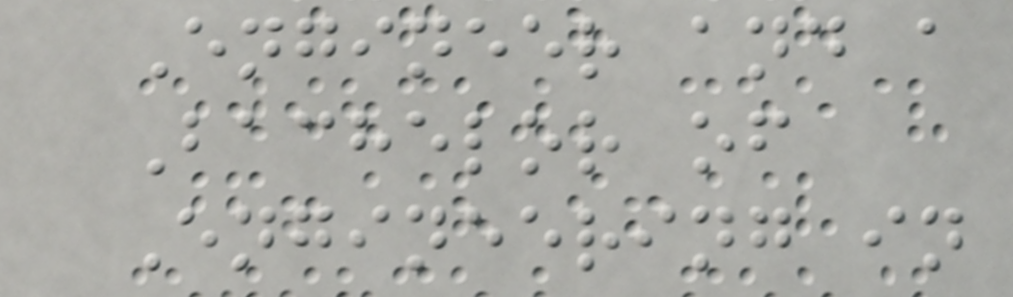Engineer and a
Bachelor of
Engineering in
